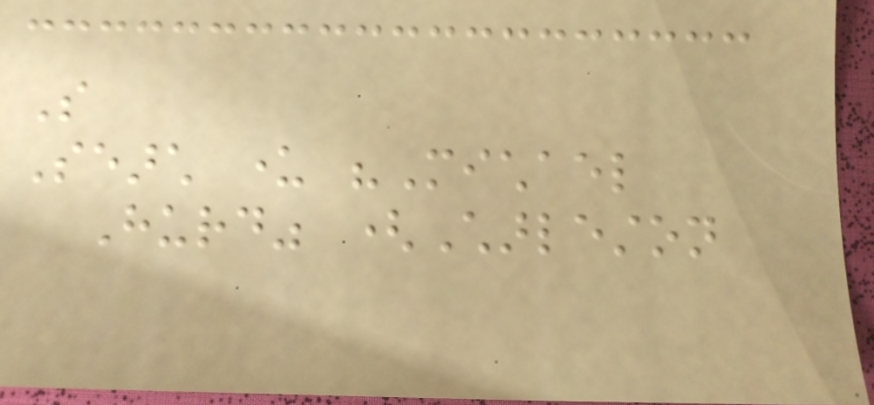So
Search under "Michael
Hurd" (Charleston
